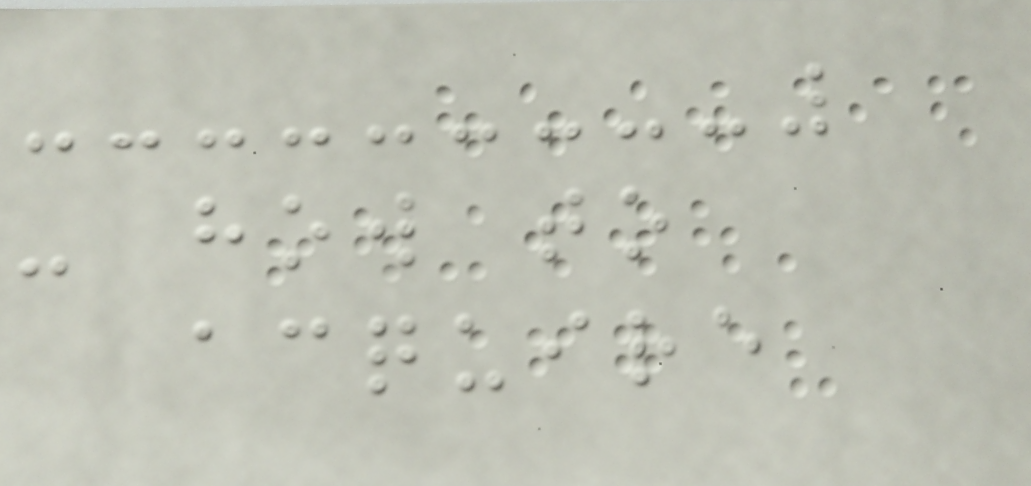- how to
acquire
